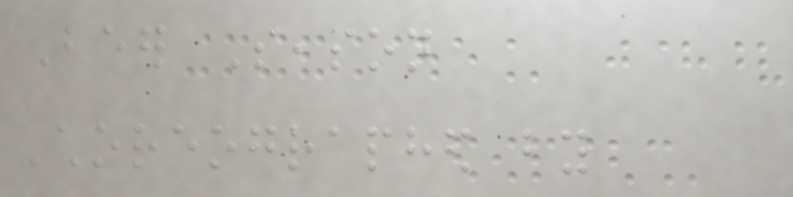Beer Season
Choreographed by
